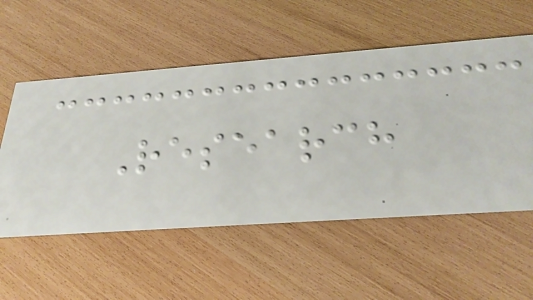Research
